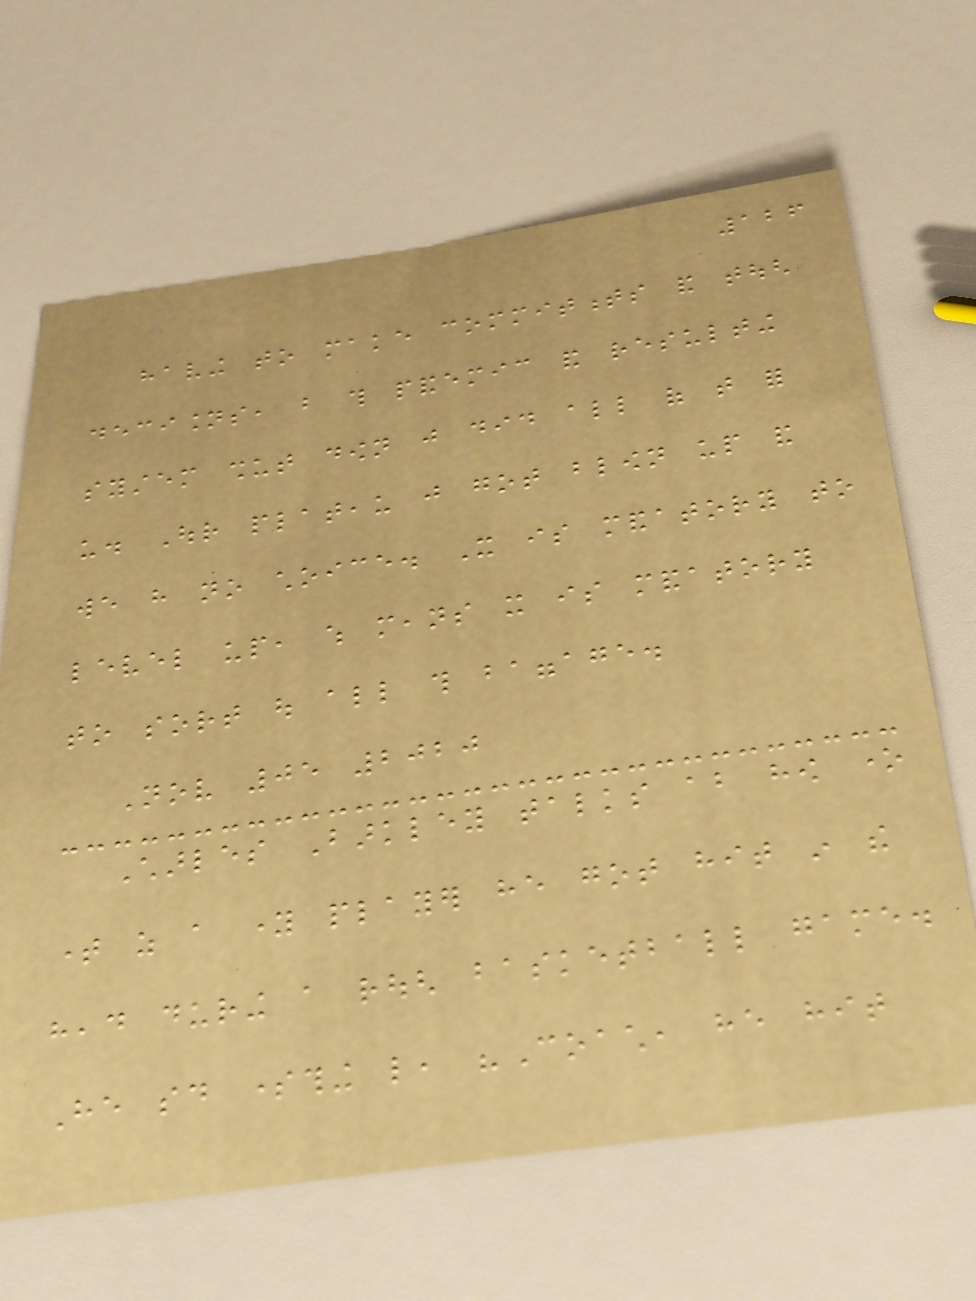126
having to make commitments and tough
decisions, but this pandemic and resulting
system shut down just did all of that for
us. Our plateau just got blown up and
we have no choice. It is mandatory to
level up, which means it is mandatory
to sort out all this baggage.
Nov 05 2020
Charles Barkley talks about how one
time as a young player he got hit in the
head during a rough basketball game.
He said something like, "Coach, he hit
